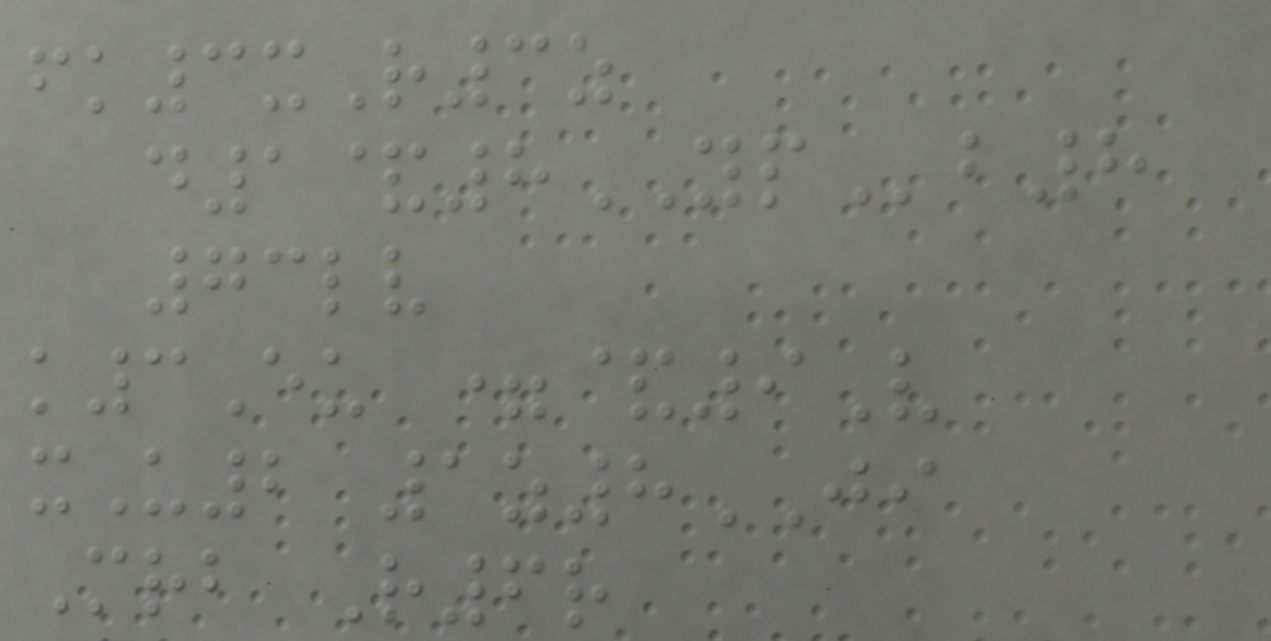fk3xR3z
d1&8YPb8
73lv
k3Eu =&9V
xU2 1z8JI
Mrb R6r
